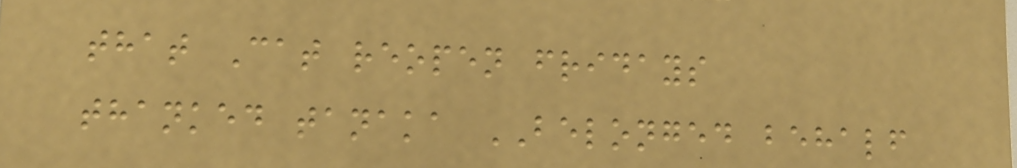that Cat reopen fridays
thanked tanaka BELONGED behalf
